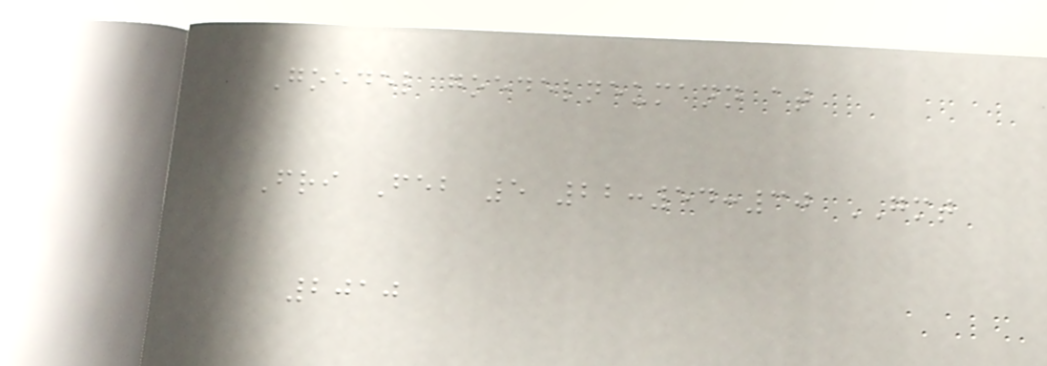Goedel goedelneumann at
Fri Feb 5 22:54:30 GMT
2010
